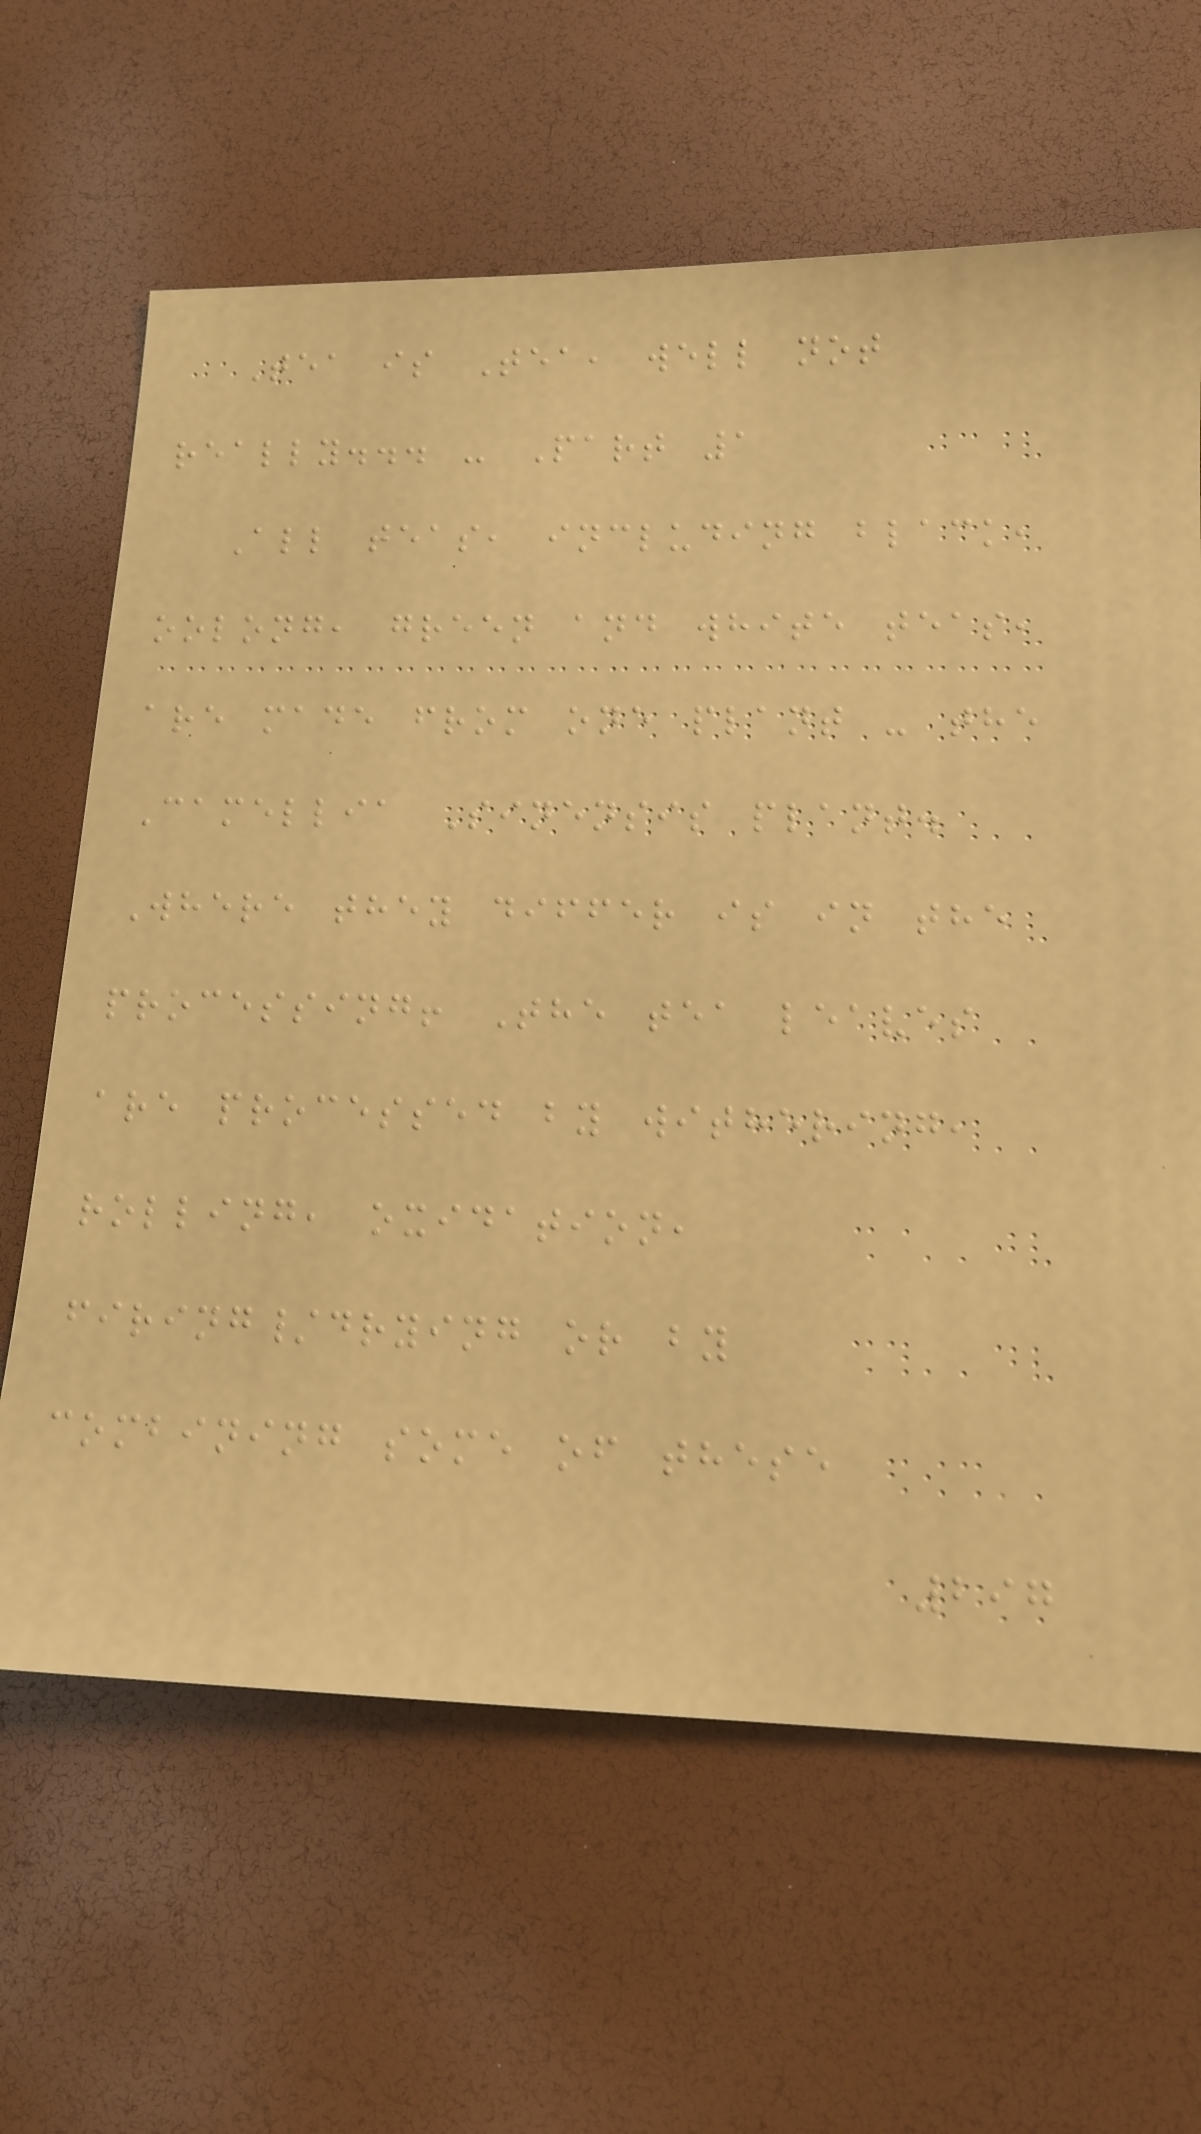Tea is Tea, well not
really... - Part 1
All teas, including black,
oolong, green and white teas,
are made from one plant - the
Camellia Sinensis plant.
Where they differ is in the
processing! The tea leaves
are processed by withering,
rolling, oxidation,
firing/drying or by
combining some of these
297
